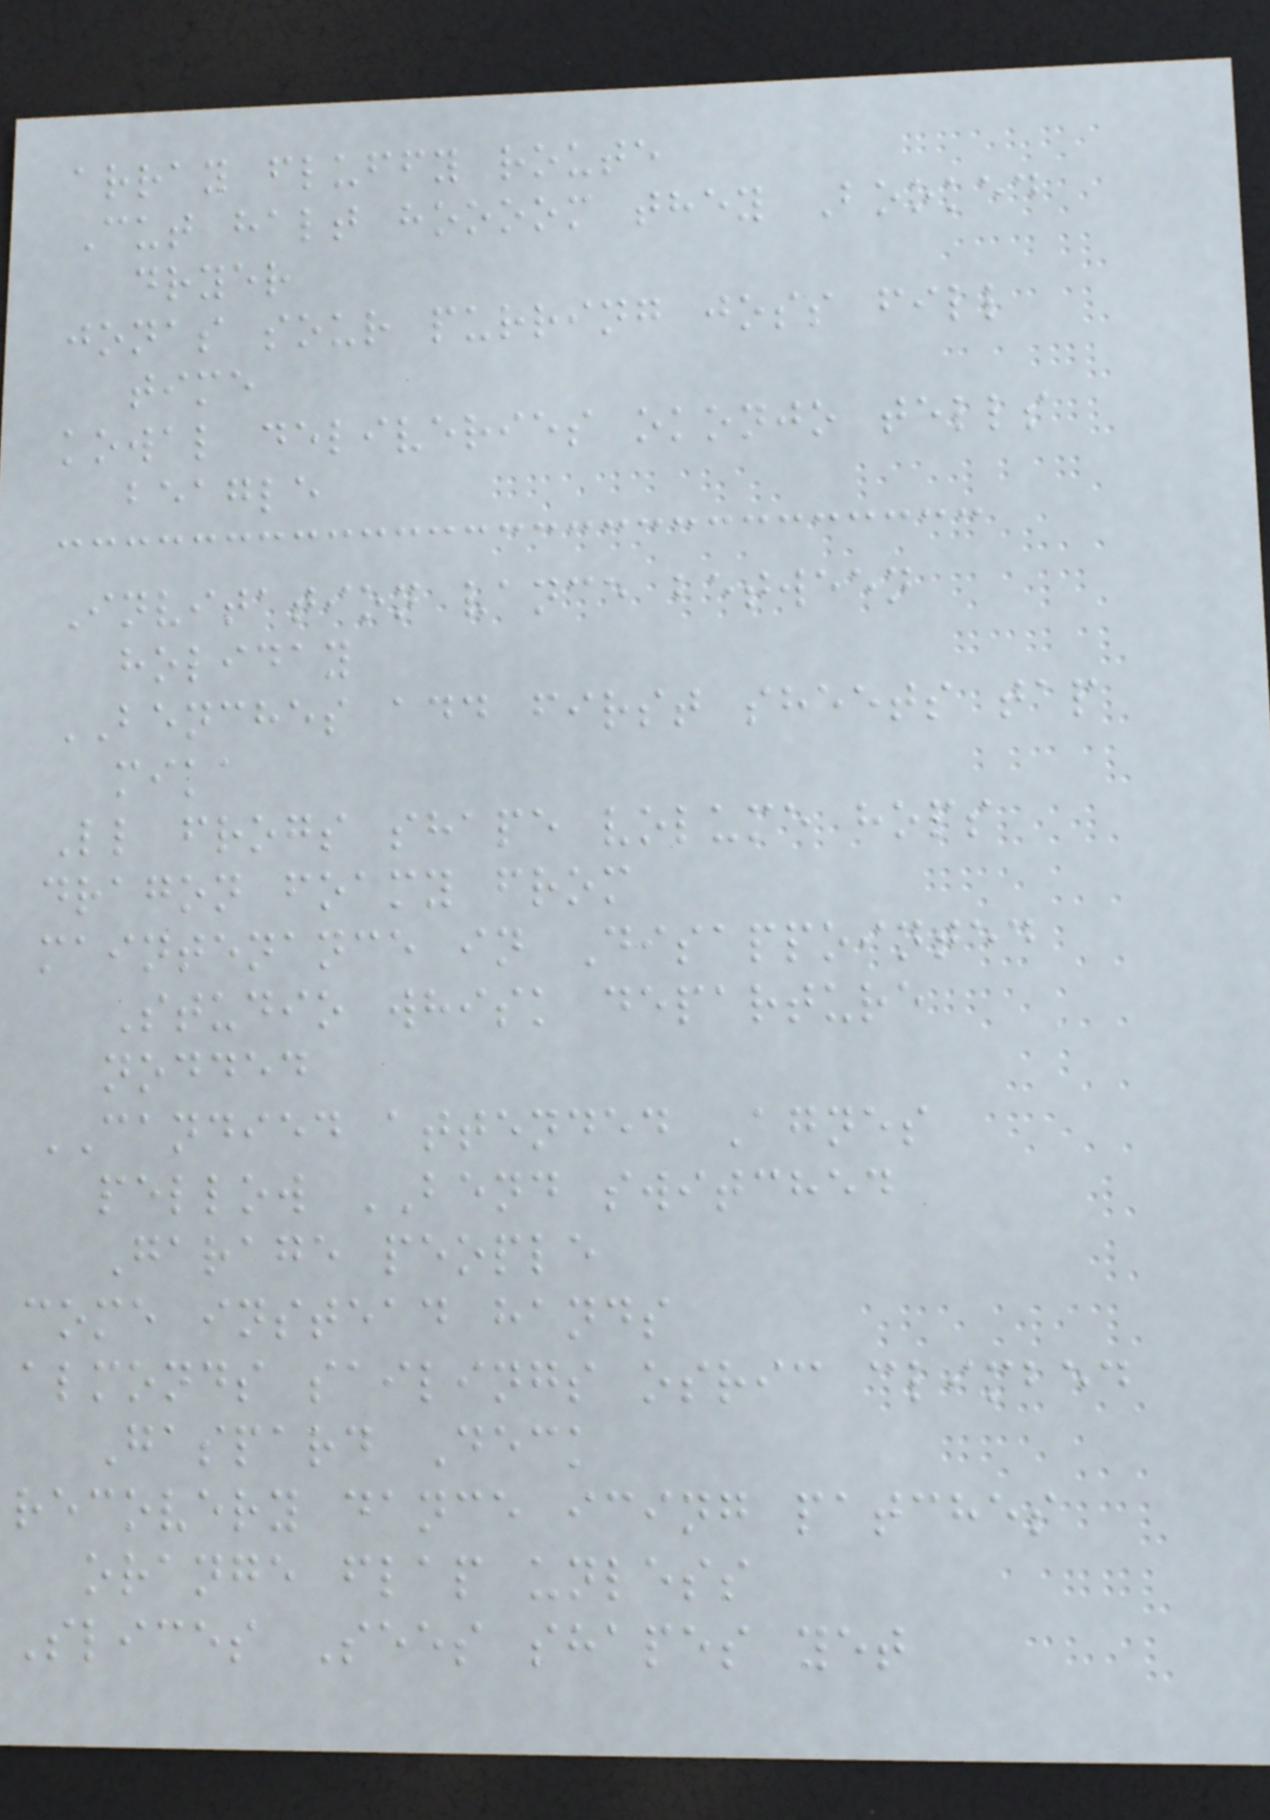array fluffy route
Cut halt hoooom they Booked
dryer
jonas sour purring joss fill
time
kowal deliveries okonjo tells
beagle
Invitation vance between
holiday
BENCHES add first sheets tap
mika
Ll frogs shape volume hops
dragon foamy from
maintenance in Disappointed
Studio whisk departure
nodded
CANDIED attended Agnes
pellow BEND switched
Garage people
come instead hands
almonds sailings osric climbed
Gaspard Deck
recovery dance icing patches
orange flap unless
Slices Sees shapes yet
